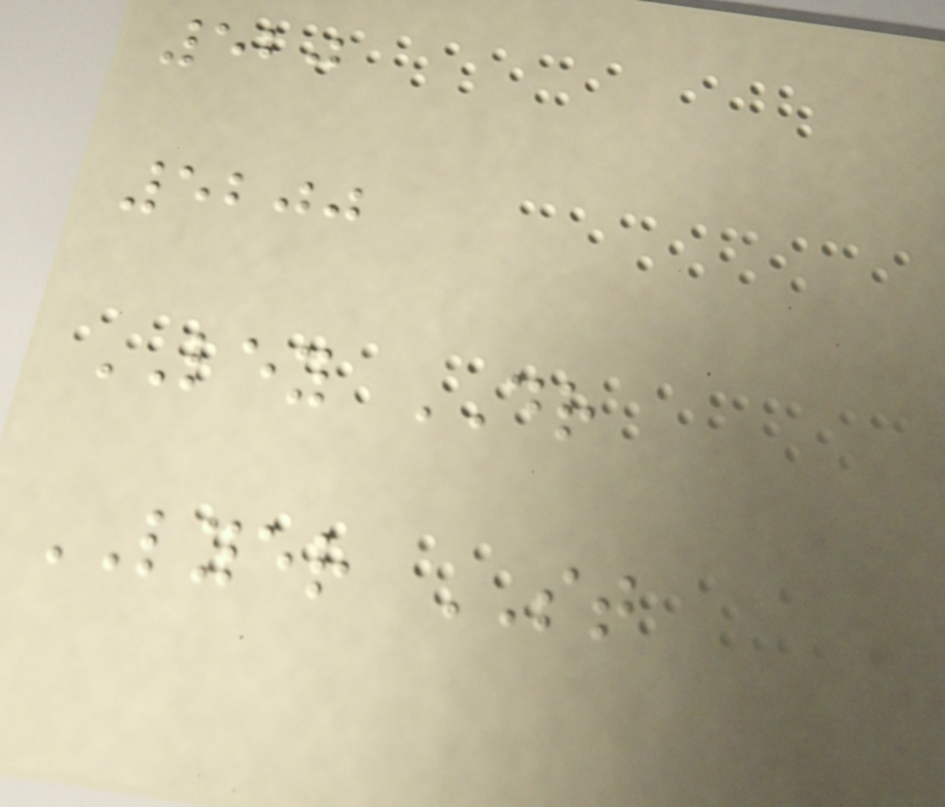520
5200
LEY DR
LYER ST
